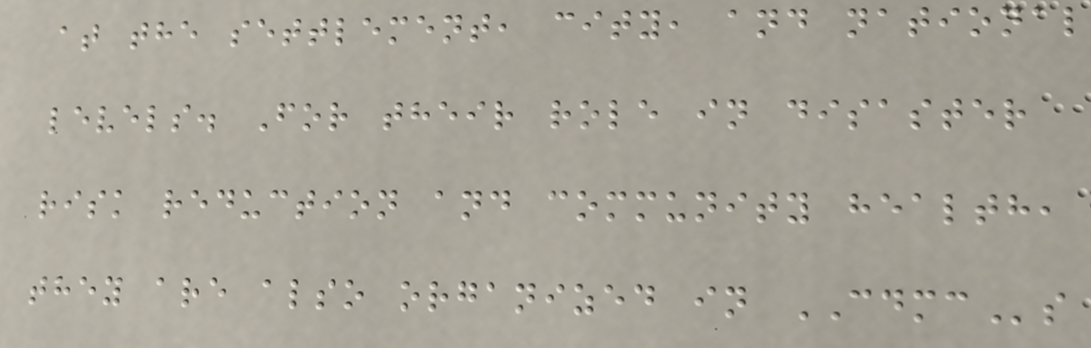at the settlement, city, and national
levels. For their role in disaster
risk reduction and community health,
they are also organized in CDMCs
